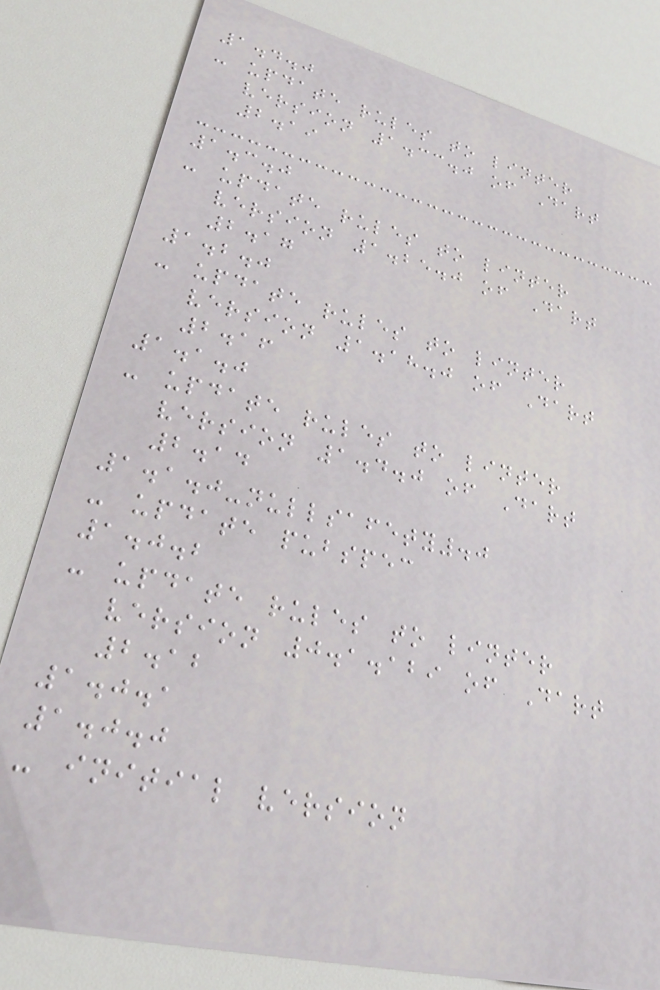1.4.0
- update rules to linter
version 1.33.0 of Dart
2.19
1.3.0
- update rules to linter
version 1.25.0 of Dart
2.17
1.2.0
- update rules to linter
version 1.18.0 of Dart
2.16
1.1.0
- update rules to linter
version 1.4.0 of Dart
2.14
1.1.0-nullsafety.0
- update pubspec
1.0.2
- update rules to linter
version 0.1.129 of Dart
2.12
1.0.1
1.0.0
- initial version
